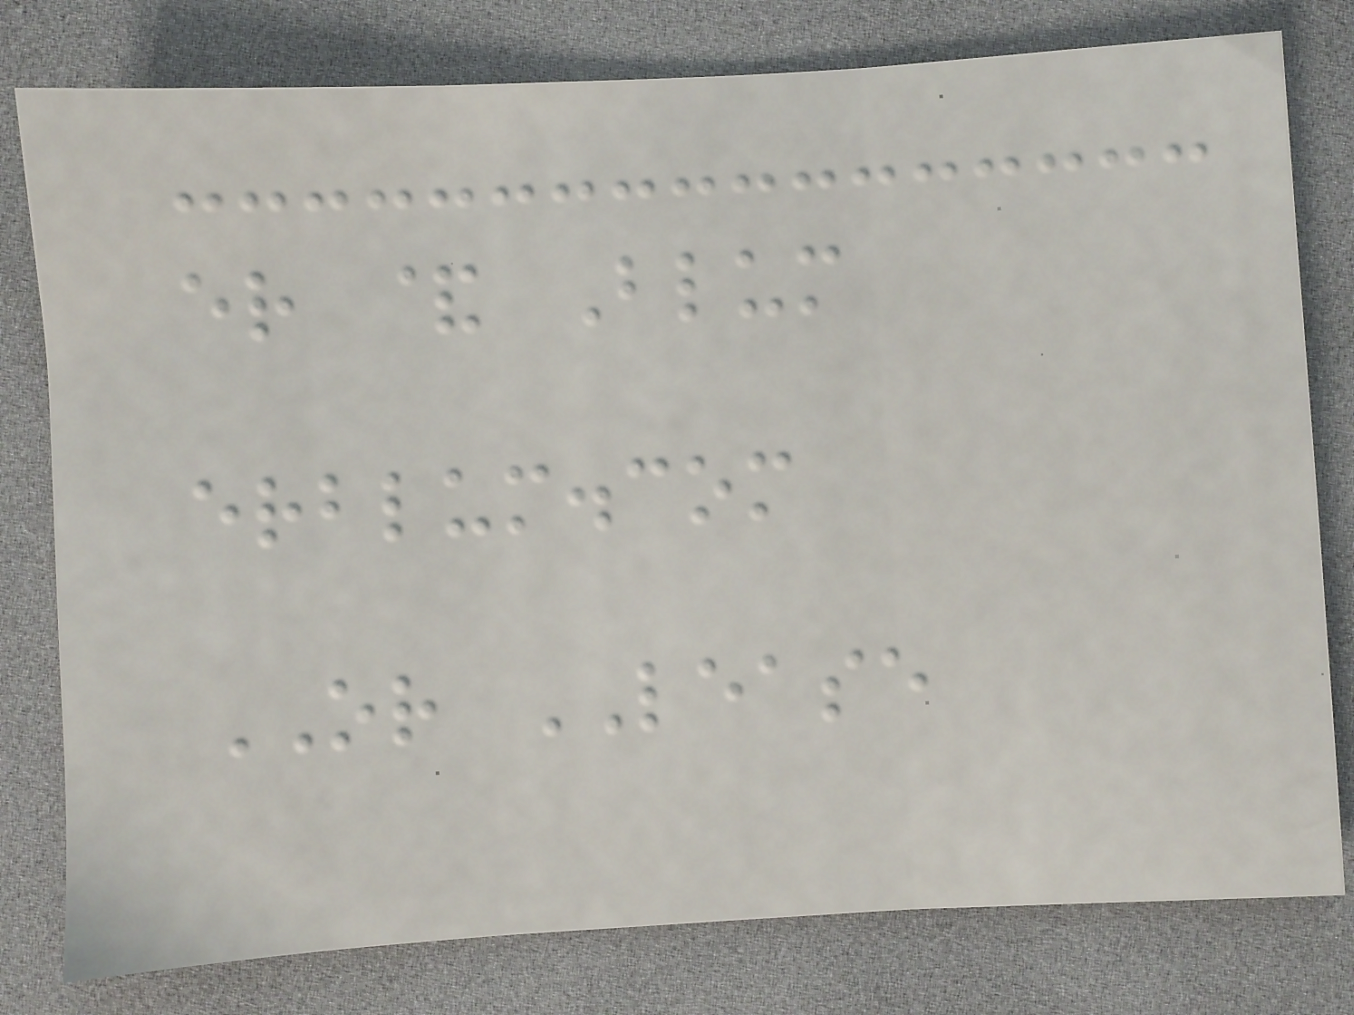er & Blum
erblum.com
OR LEASE
